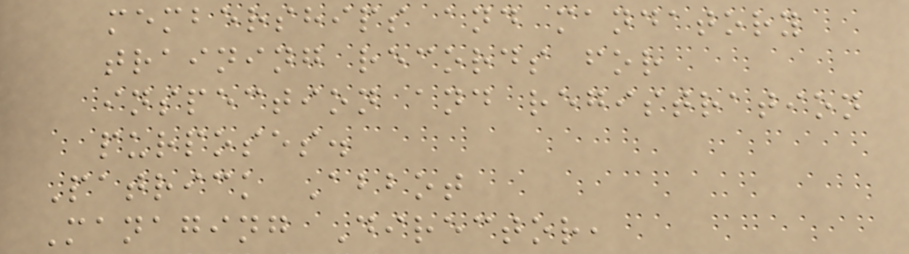memberships and mandatory
training records for
inspection and registration
purposes.
Patrick Abbot
Managing Director,
